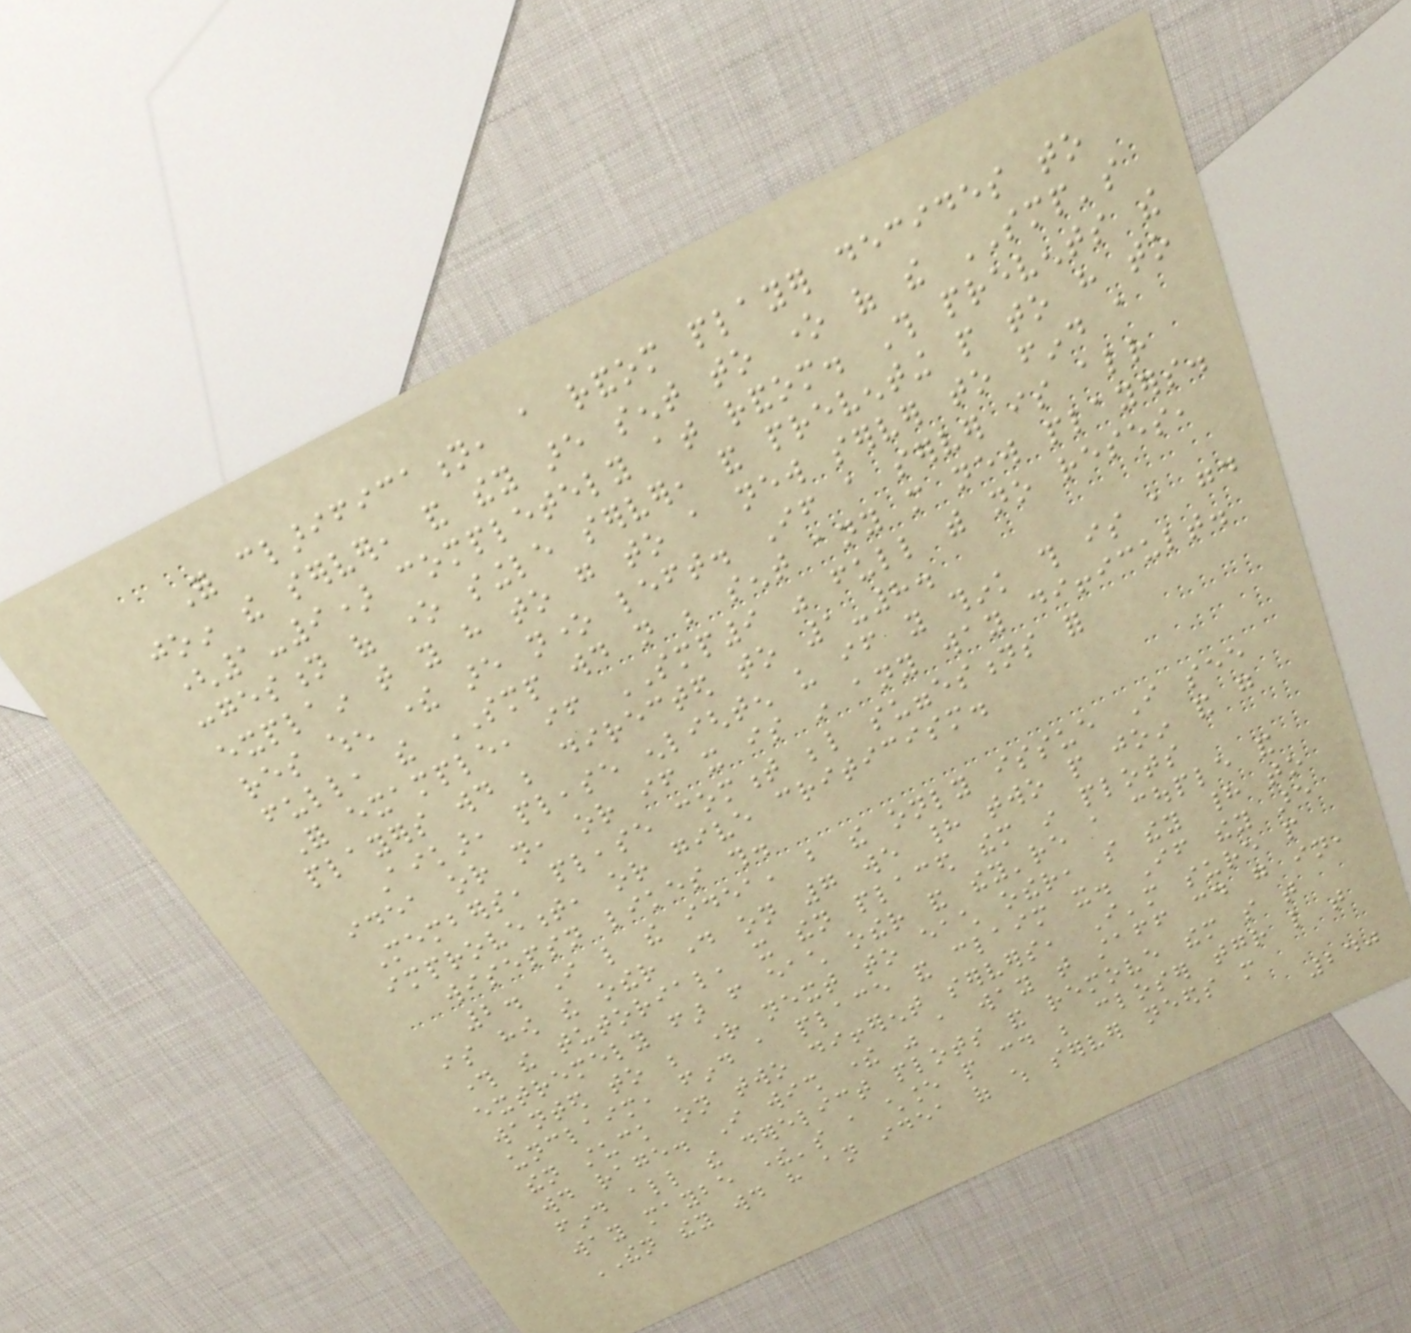For clarification, a random player decides to
join the server, and they are sent to one of the SMP's
(1-9) completely at random. This prevents the
congestion of one single server, and preventing people to have to
explain that you have to go to a new server to find a
res when there are none left. If a server is already
full, the SMP would not be sent any more new players.
For example, if SMP9 was full with no reses,
players would be directed to 1-8.
Aikar, please enlighten us if you think this is a good
idea or not, or if it is in any way difficult.
Members, please comment below suggestions for
improvement, or give criticism.
wisepsn likes this.
2. I like the idea, but the only issue I see
is how the other day on 7 we had two people join and go
through the tutorial, it then placed them in plots
extremely far from each other and they're a couple and
wanted to be right next to each other, so they had to
unclaim, find a place and claim it. If they are
then stuck on two different servers, I'm sure people
would rage. I wish there was a way that staff could go in,
find all the derelict plots and remove them so that
way maybe there's a chance people could be closer together like that
THEN they would have an idea of which server needs more
240
